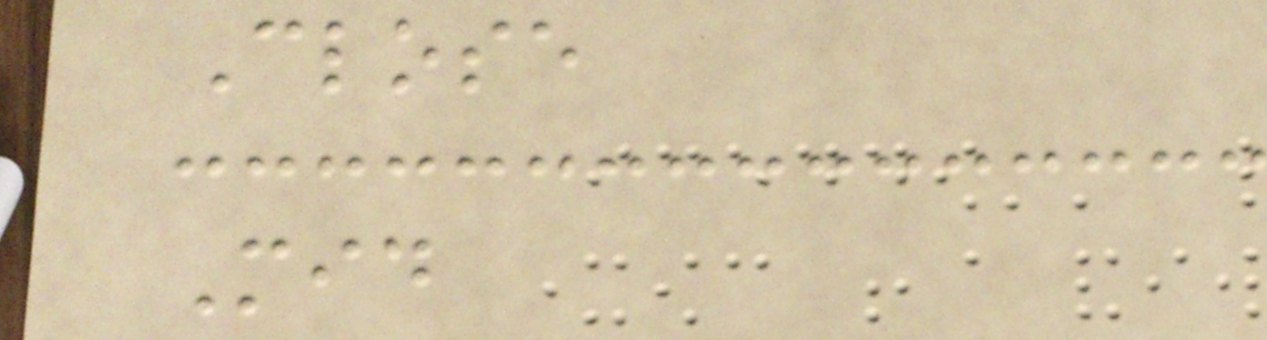Close
Mid
